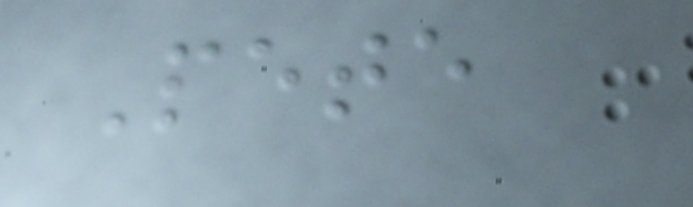Pete
